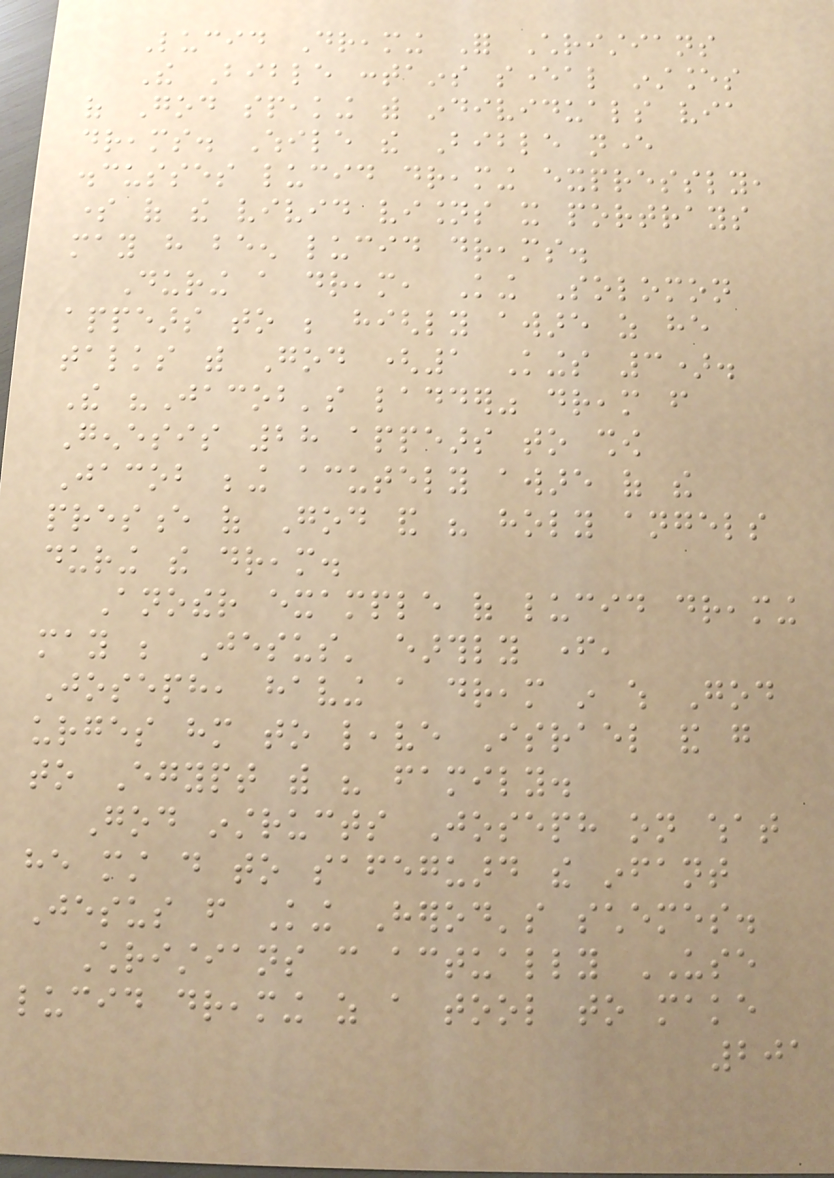Lucid Dreaming For Christians
The Bible contains several instances
of God speaking with individuals via
dreams. While the Bible never
discusses lucid dreaming expressly,
some of the vivid visions it portrays
may have been lucid dreams.
During a dream, King Solomon
appears to be highly aware as he
talks with God (1 Kings 3).
The "Jacob's ladder" dream from
Genesis 28 appears to show
Jacob being acutely aware of the
presence of God and his holy angels
during the dream.
Another example of lucid dreaming
may be Jesus' earthly father,
Joseph, having a dream in which God
urges him to leave Israel and go
to Egypt with his family.
God instructs Joseph on what
he must do to safeguard the infant
Jesus from King Herod's schemes.
Christians can actually USE
lucid dreaming as a tool to make
201
